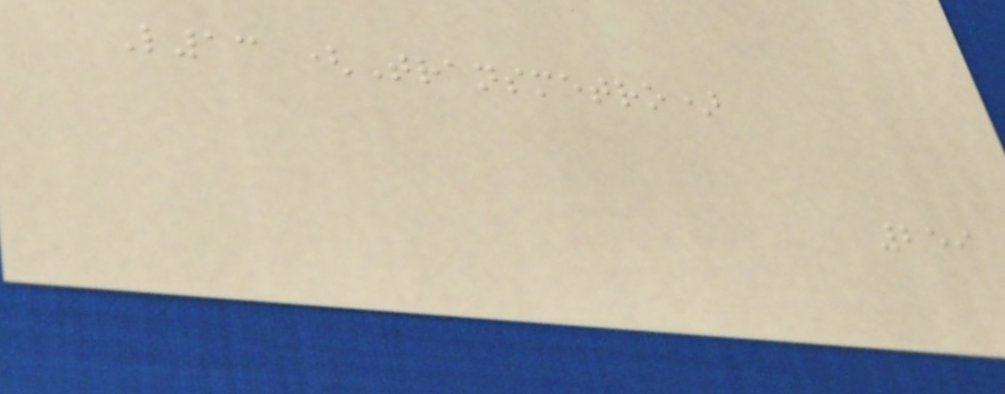L13 (Transmetro)
259
